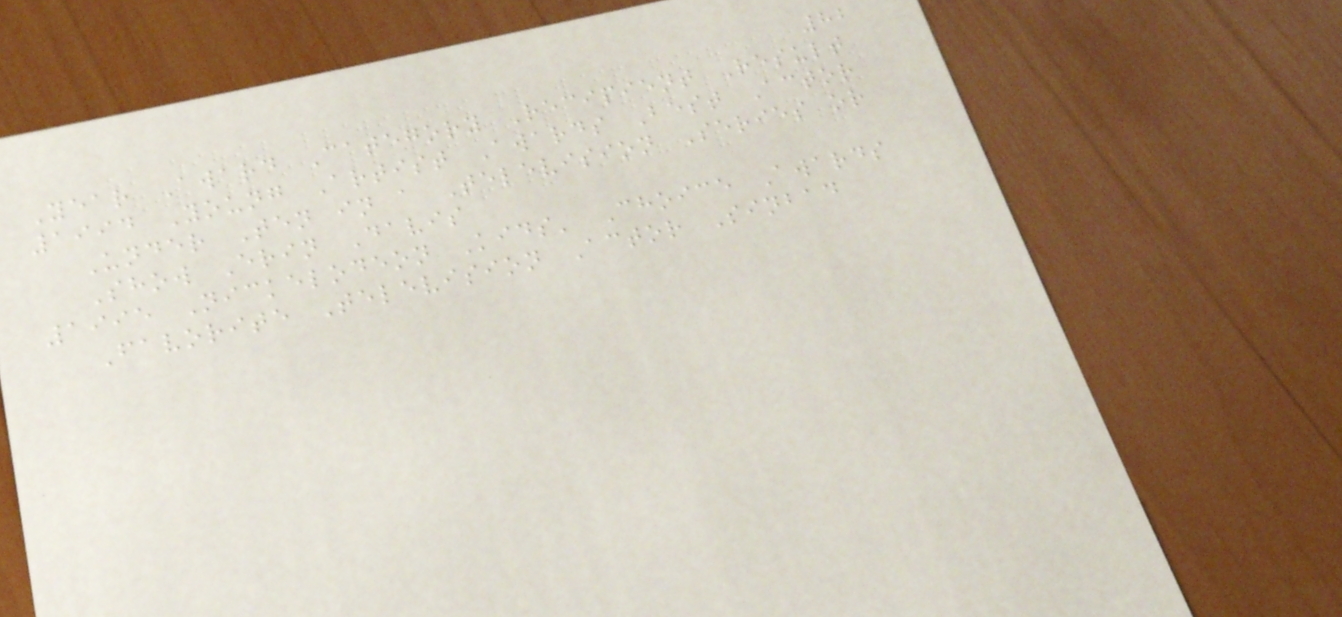82
Year Award Category Recipient Result
1994 Young Artist Awards Best Actor
Under Ten in a Television Series or
Show Erin Davis
1995 Nickelodeon Kids' Choice Awards
Favorite Television Actor Sinbad
